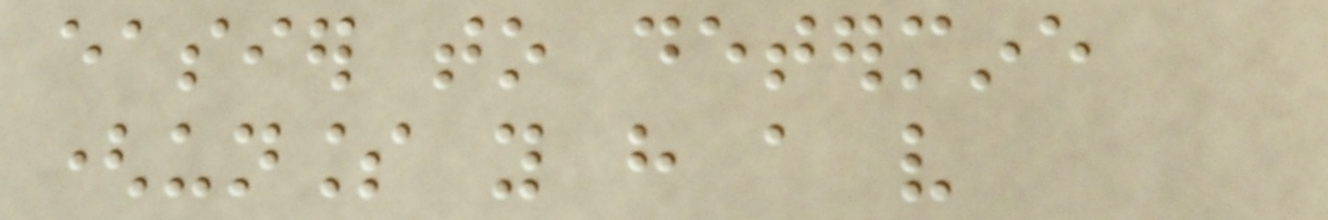easier to determine
(unless you have a very
